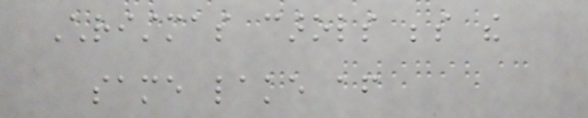Christmas carols beside the
same lake after
